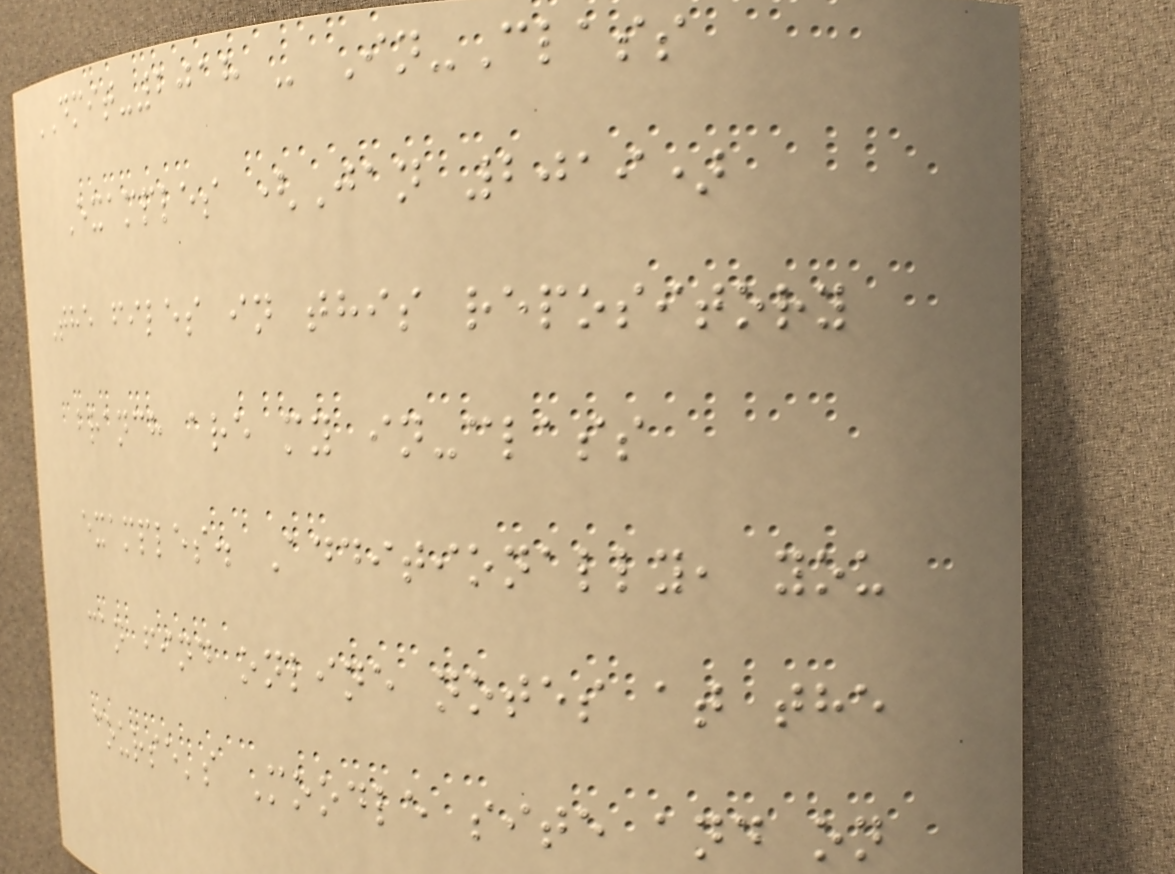DMIT-2018 - In-Class
Examples (Jan 2019)
The files in this repository
branch are my in-class
examples. Additionally, you
can find online notes at the
course's Moodle site and on
